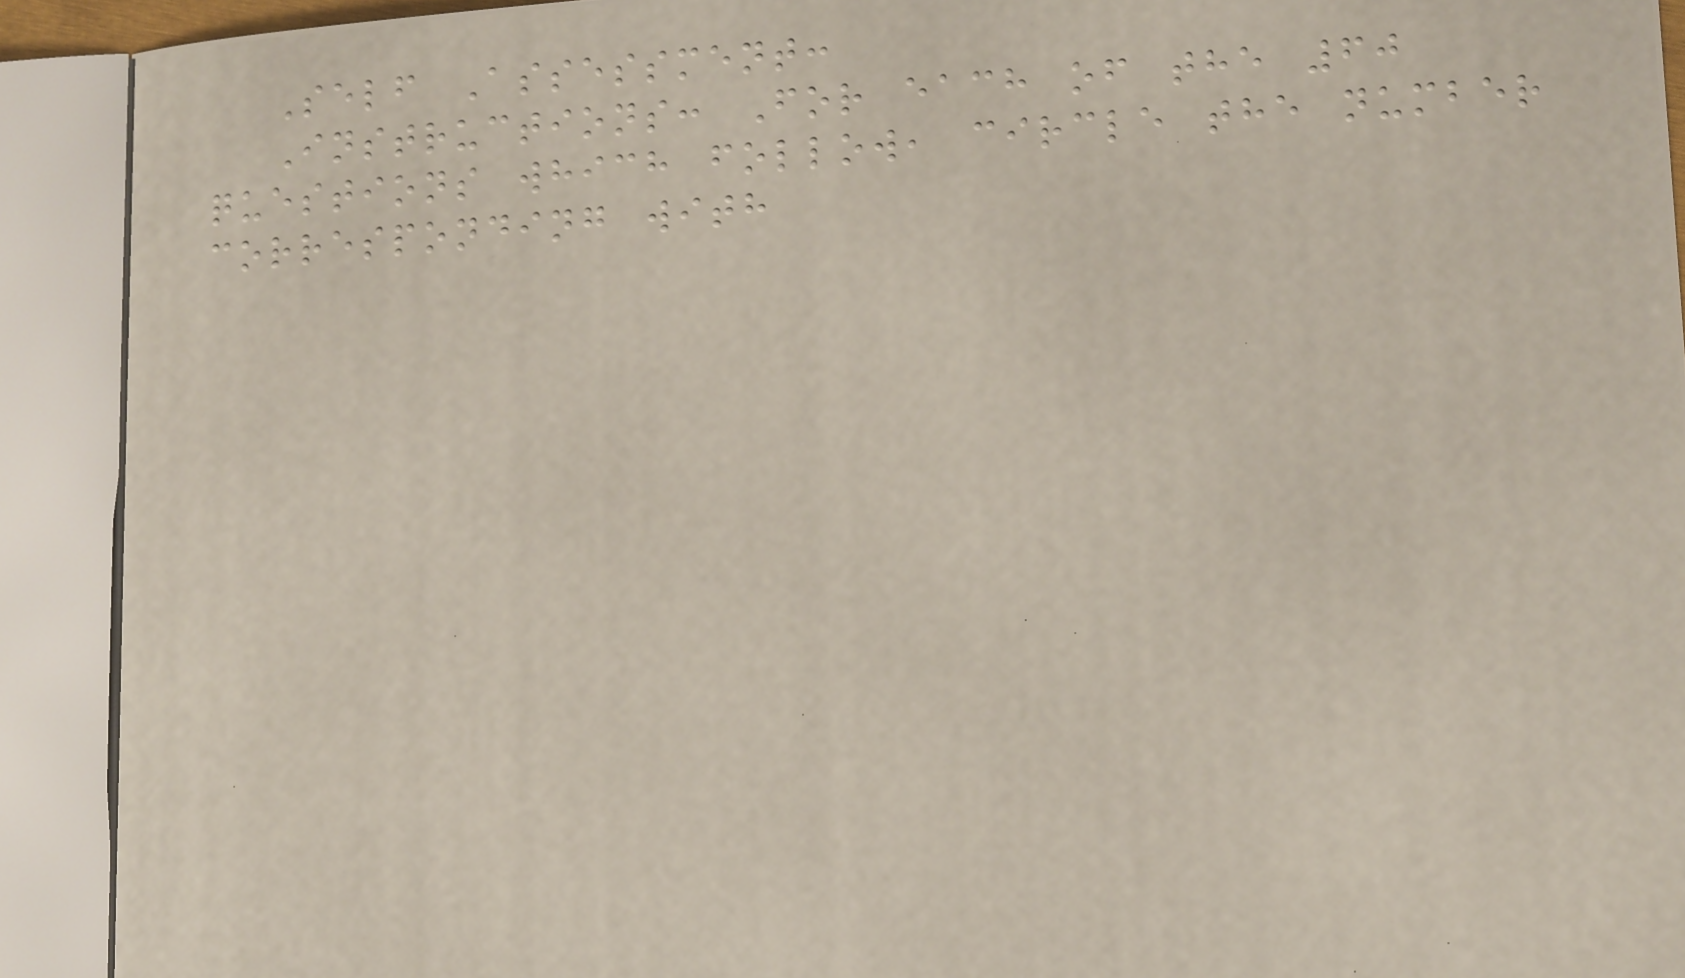Self Assessment:
Instructions: For each of the 60
questions which follow, circle the number
corresponding with
